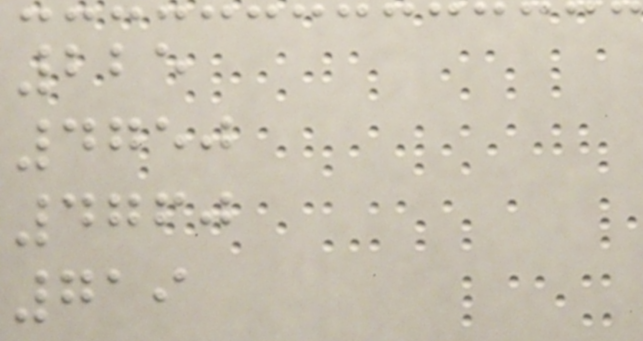225
4750
4760
719
